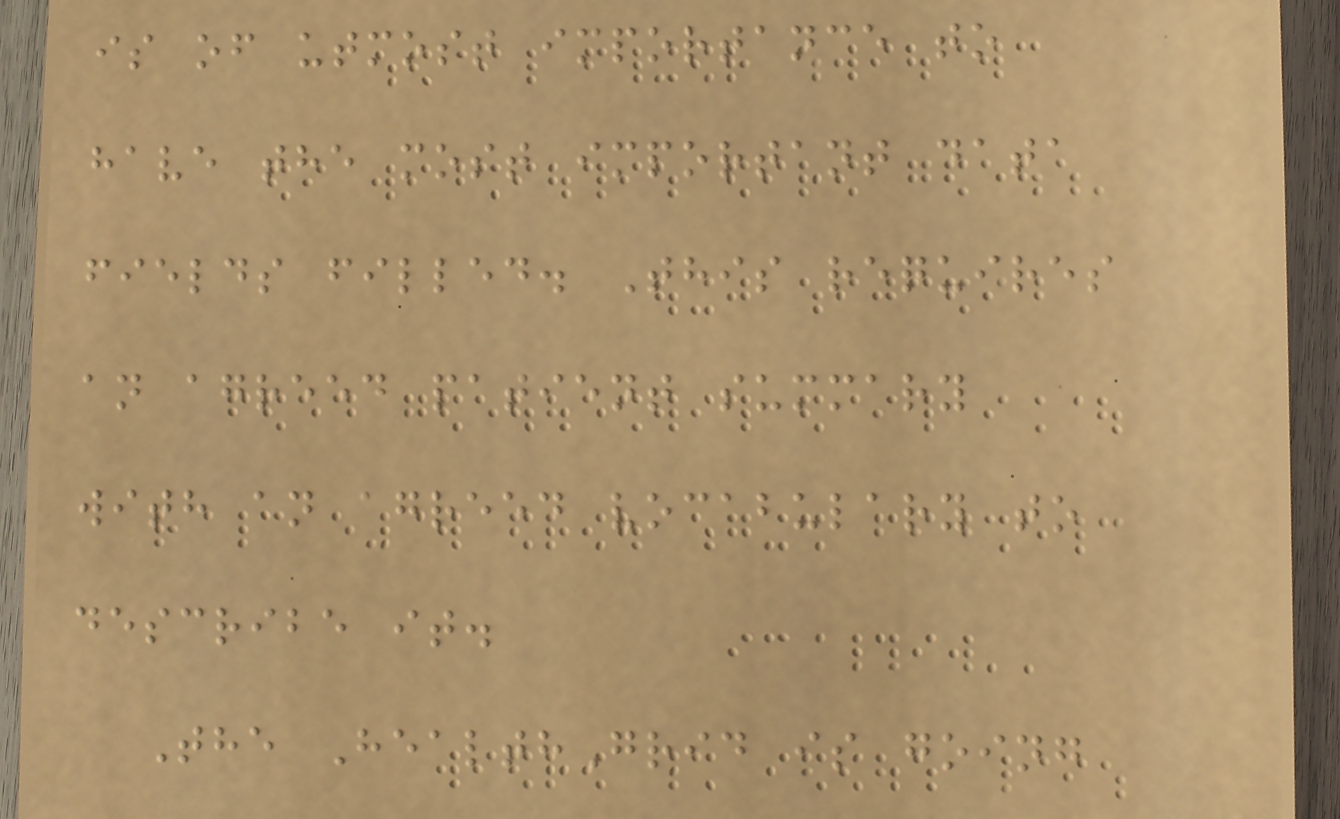is of utmost importance to
have the most important data
fields filled. This requires
an agreed patient summary
with an agreed vocabulary to
describe it.
The HealthGrid is going
